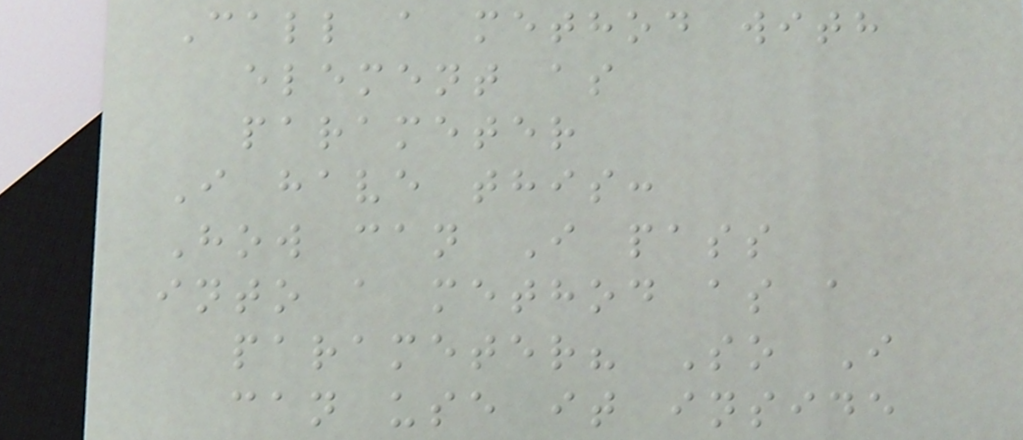Call a method with
element as
parameter
I have this:
How can I pass
into a method as a
parameter? So I
can use it inside
